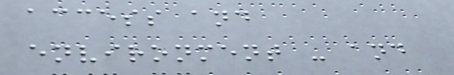access and
environment - and
